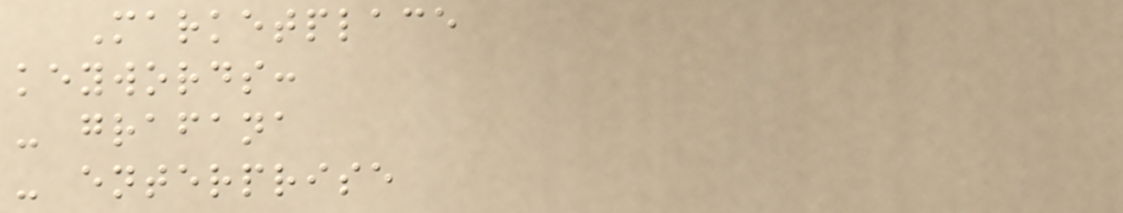Marketplace
keywords:
- grafana
- enterprise
